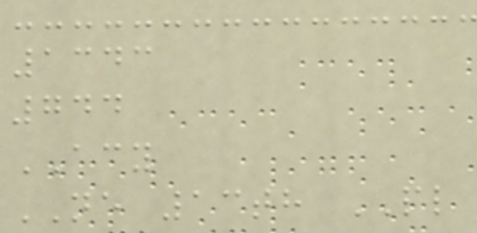1343
744
ACY
NE 13th PL
